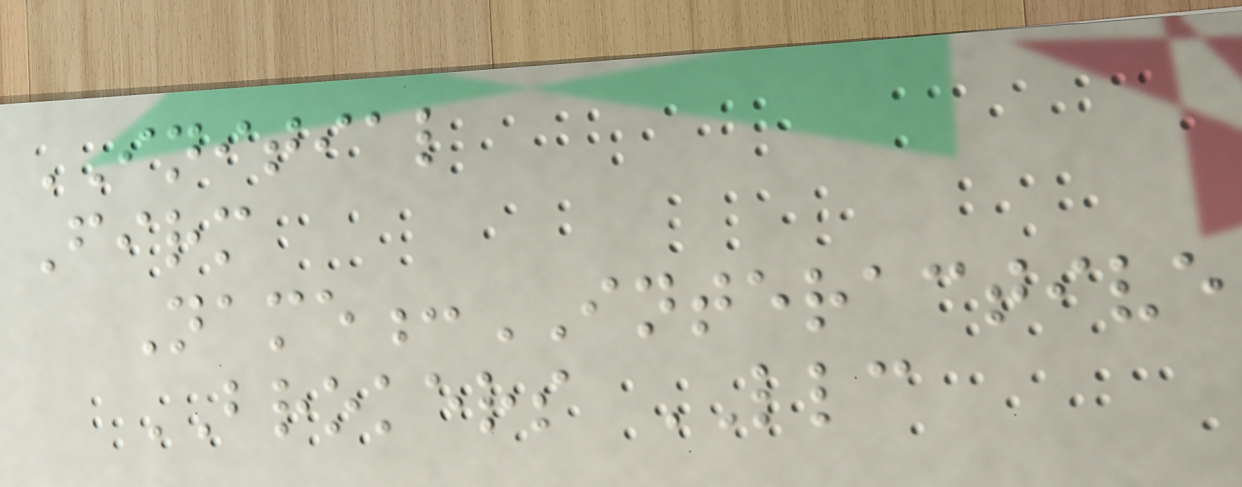INITIAL
Firm
Name:INTERACTIVE
BROKERS LLC
